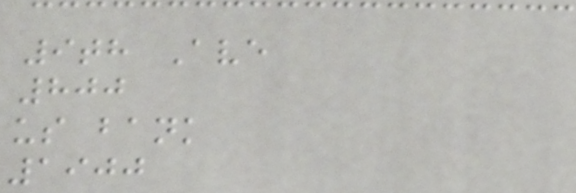9th Ave
800
us bank
1900
